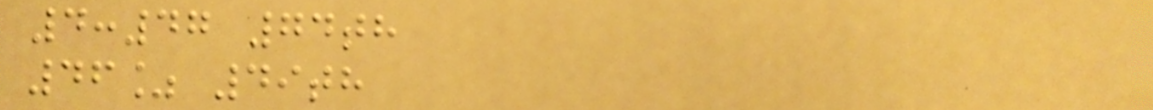4:47 74th
46% 49th
